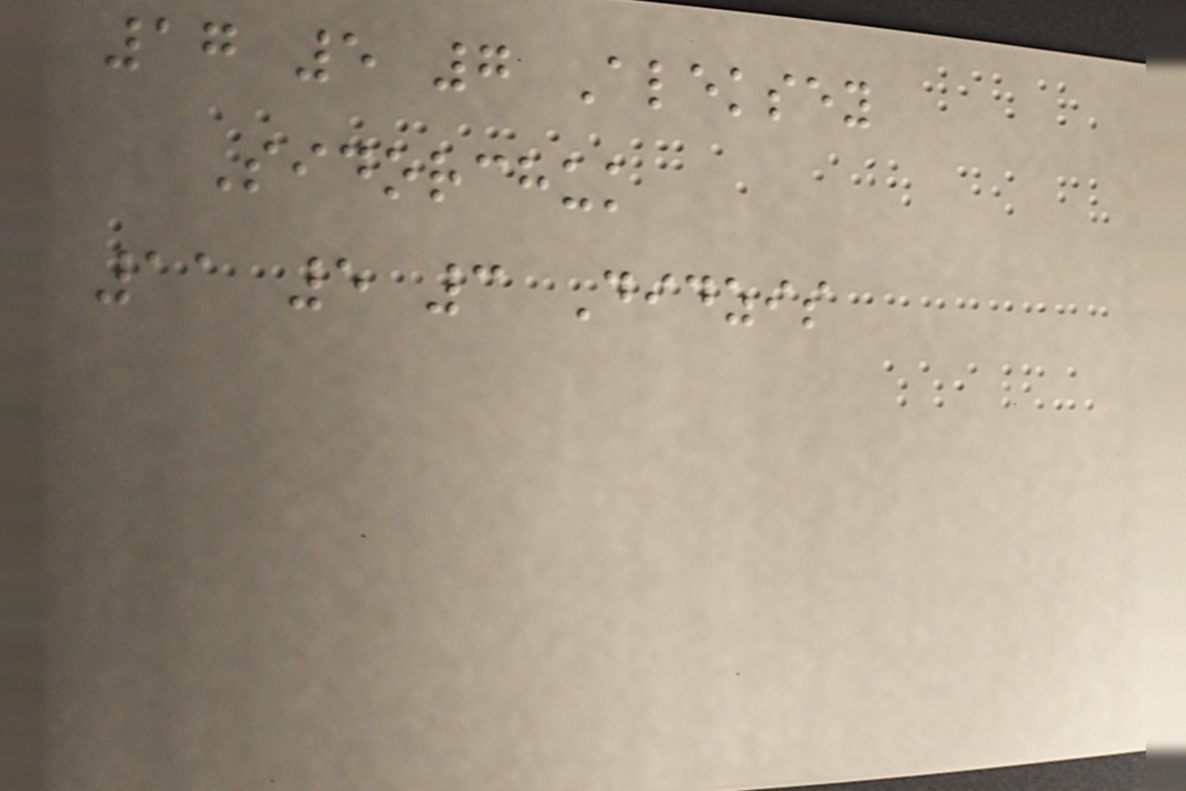17 5 7 Aleksey
Sidorchuk
11 5 3 Didzis
